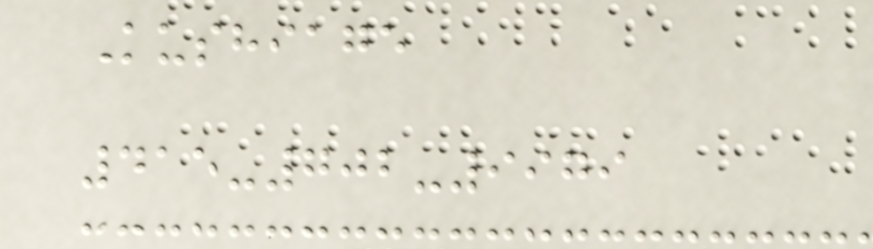Kushiage
415-702-9979
